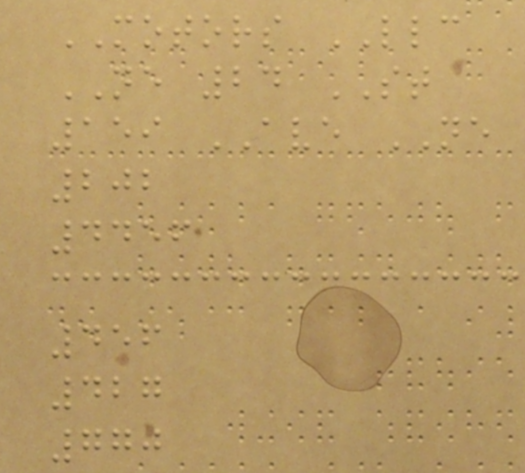MOTORS LLC
NE 24 ST
159 AVE NE
202
4456
456
427
770
